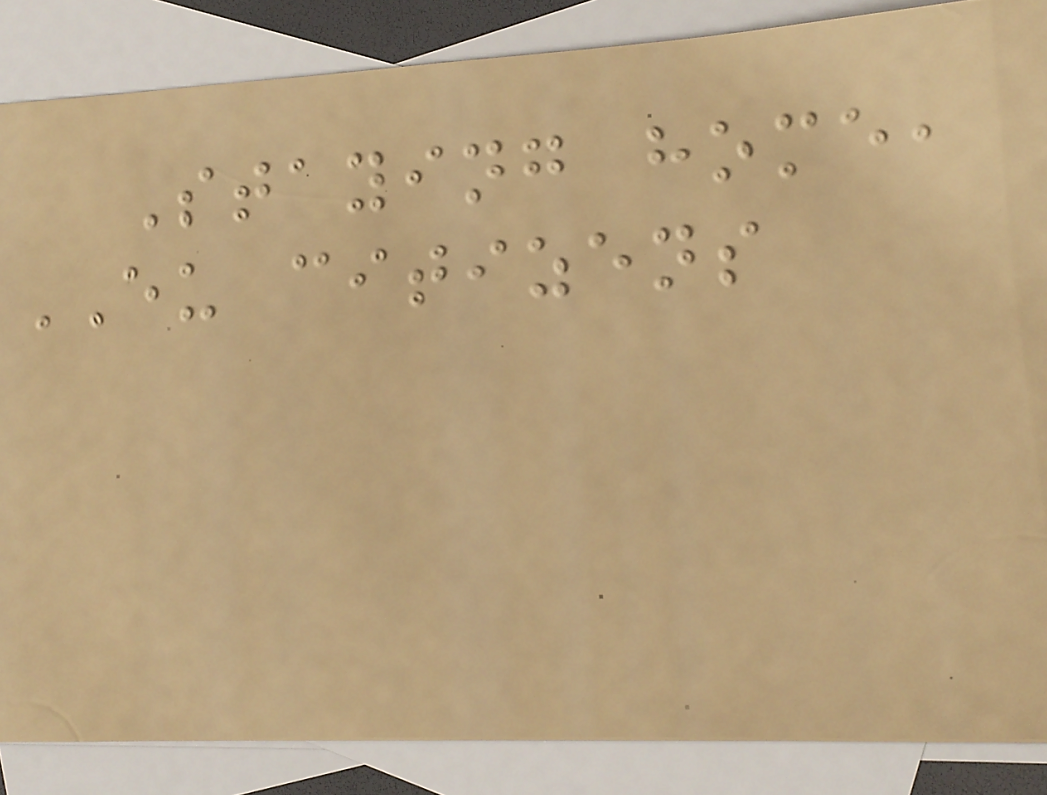Staying home,
EU citizens
